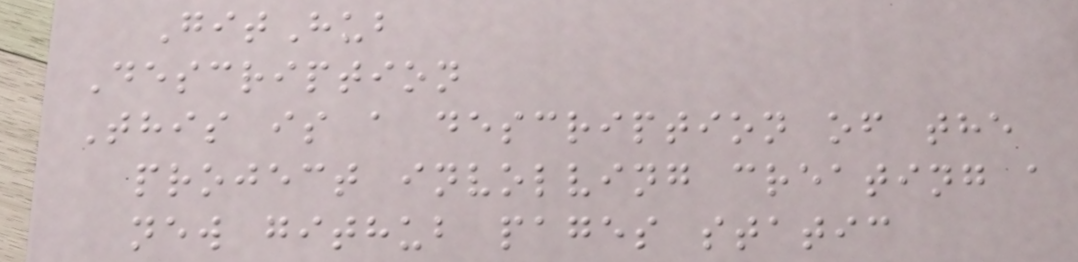GitHub
Description
This is a description of the
project involving creating a
new github pages static
